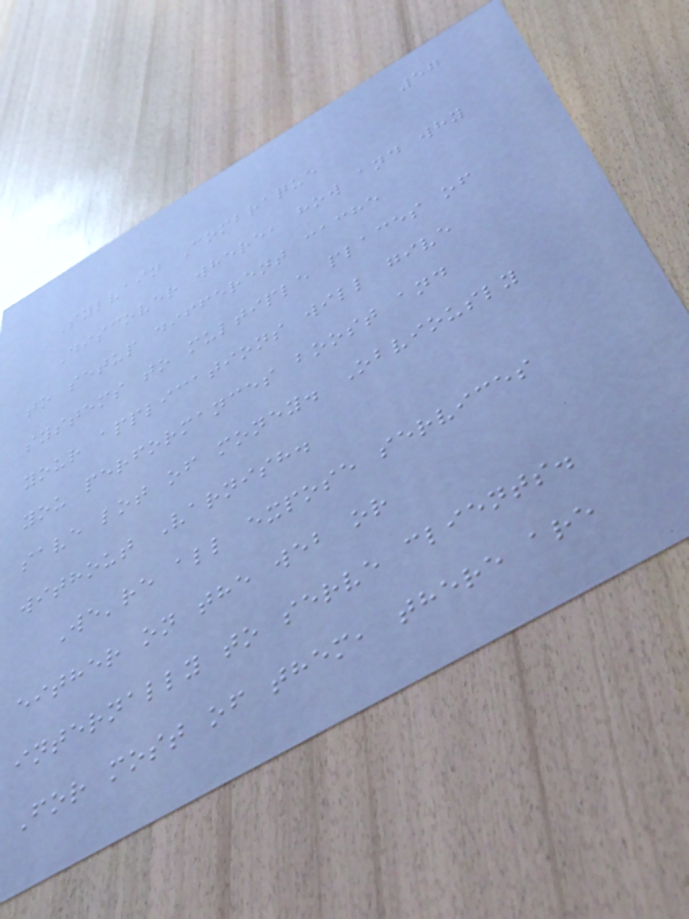57
Sylvain Combraque
Discover where, how and why
to setup different cache
systems to multiple places of
your applications will give
you performances boost and
save lot of money. Obviously
without Varnish.
We're all expose services
either on the web or
internally to serve clients.
For most of them, there are
